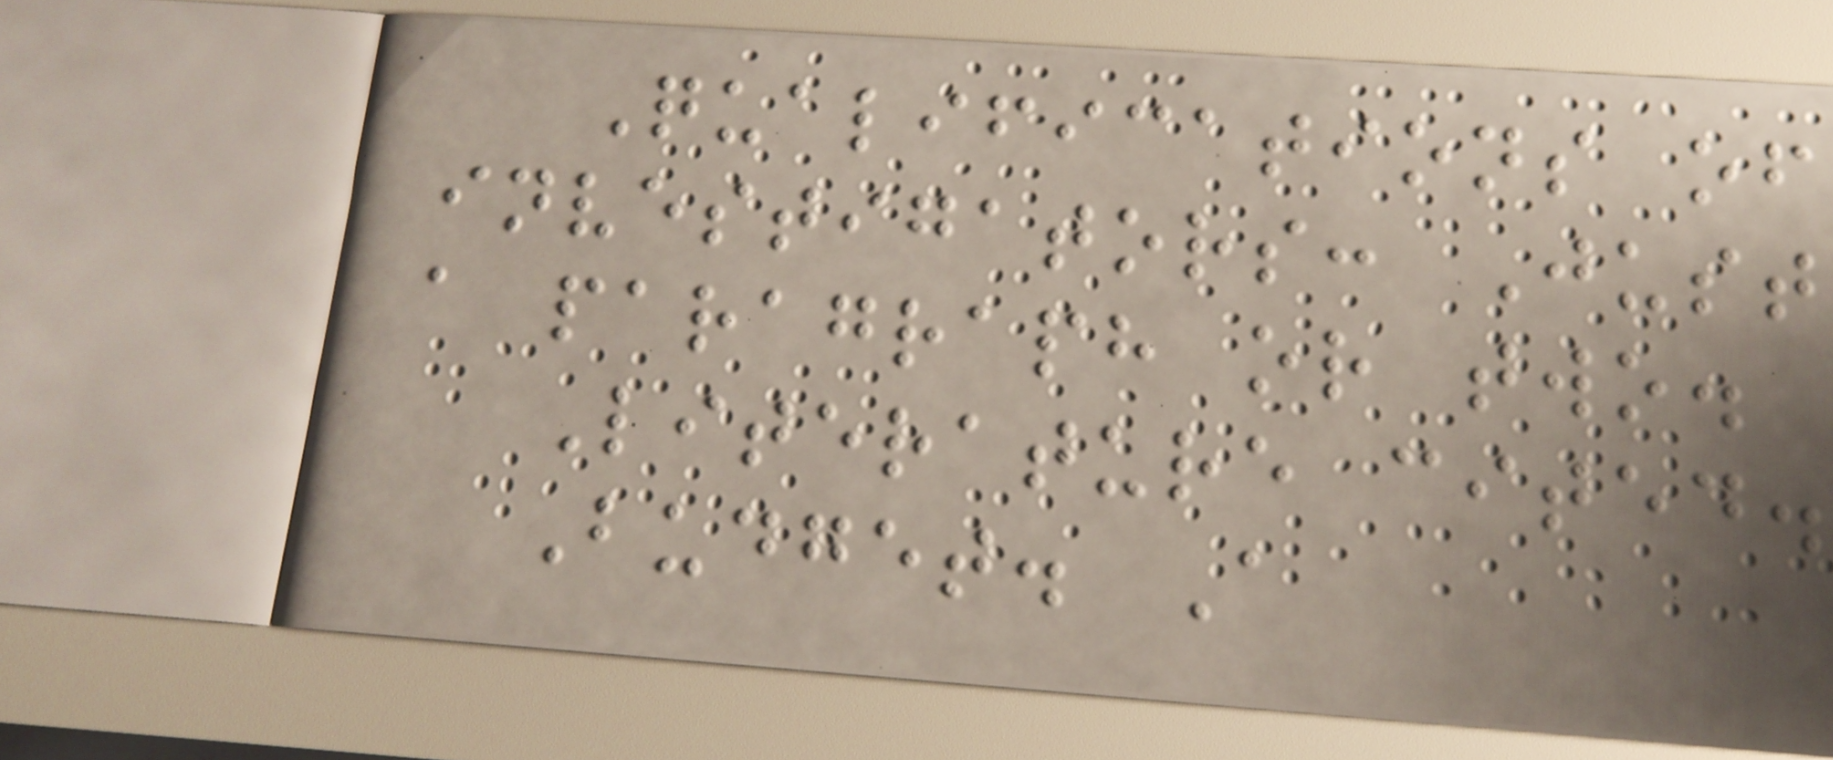Qualifications of
investigators: Just
a paragraph or two.
Literature cited.
Budget. A
